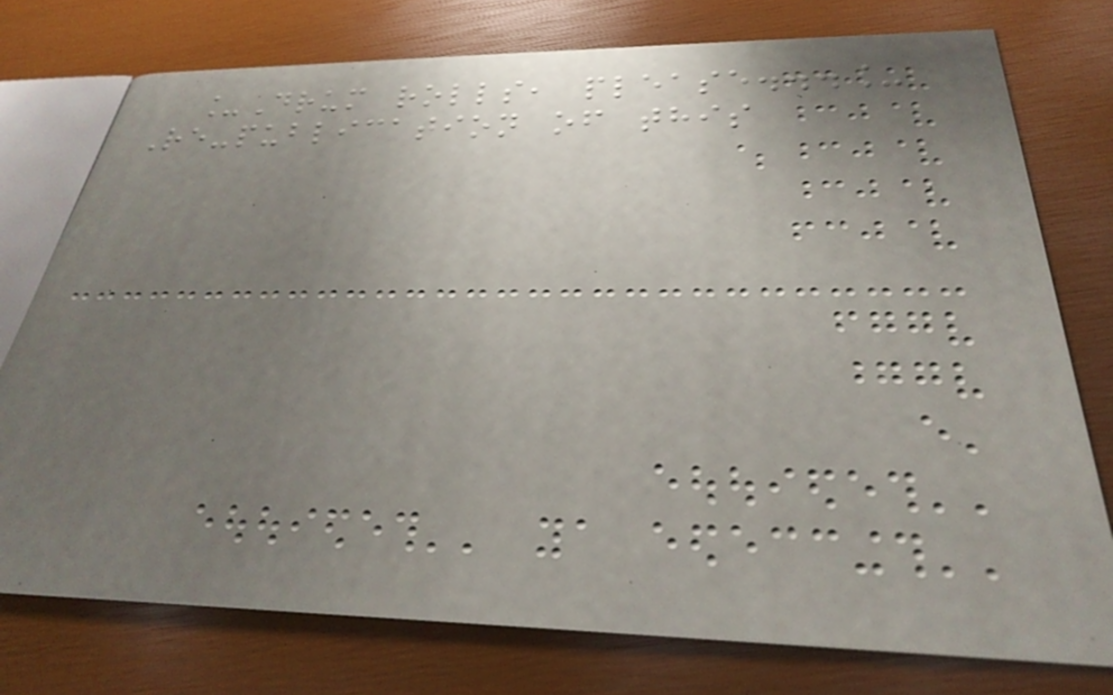_Drum rolls, please..._
Re-publication of this
